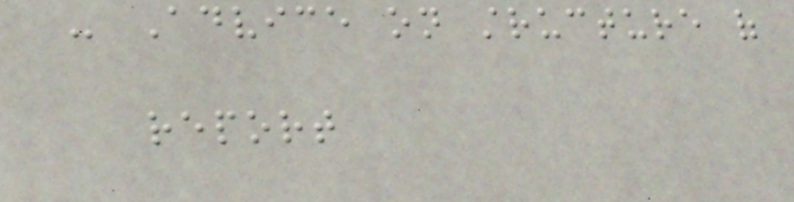- Advice on structure of
report
